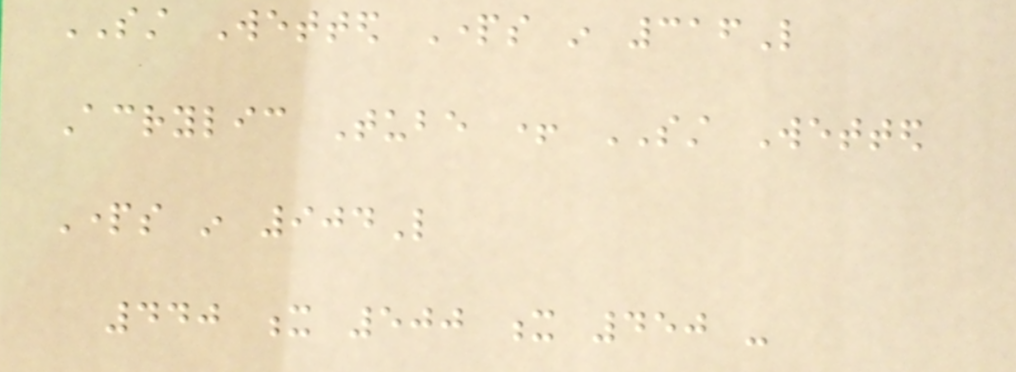SST Wetted Parts in 316L
Acrylic Tube + SST Wetted
Parts in 904L
440 x 500 x 450 -
